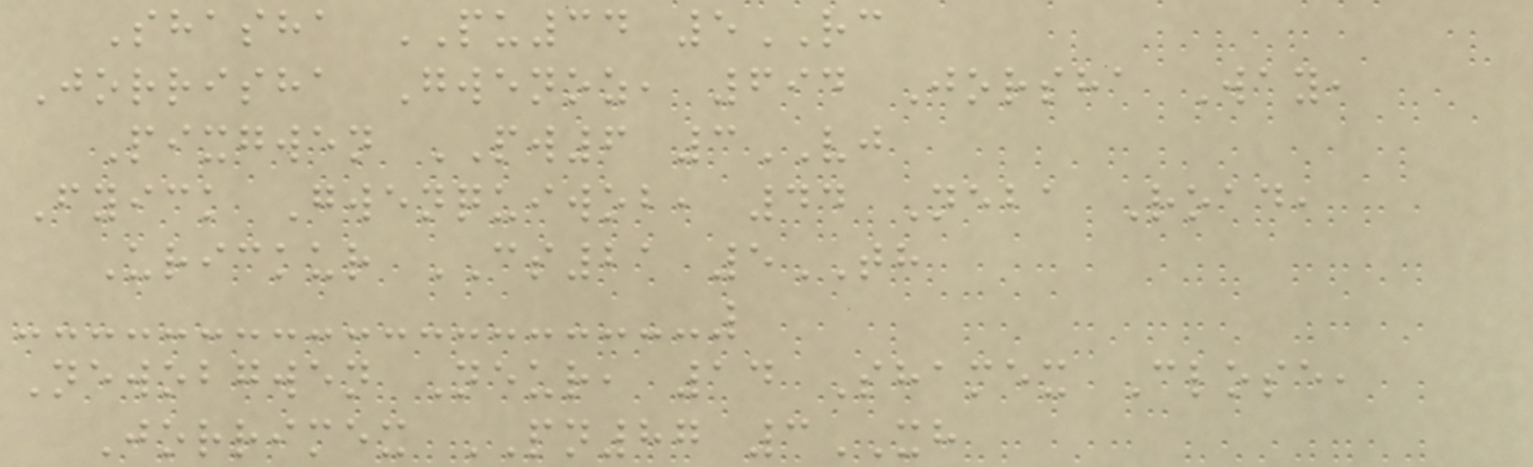Shasha PU34 5RC
Jorrisha Gwenoz, 694 Jorsha Way,
Pixgwen PW6 3VJ
Fyick Gwenquiwob, 44 Neba Road,
Urickur CS21 5TH
Newobgwen Neur, 14 Shamex Close,
Jorrimex PN87 3XH
